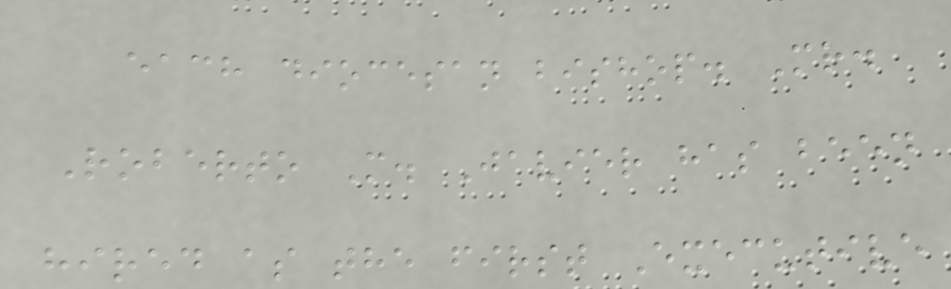each diocesan bishop. Mr.
Roberto M. Javier has been
hired as the first Executive
